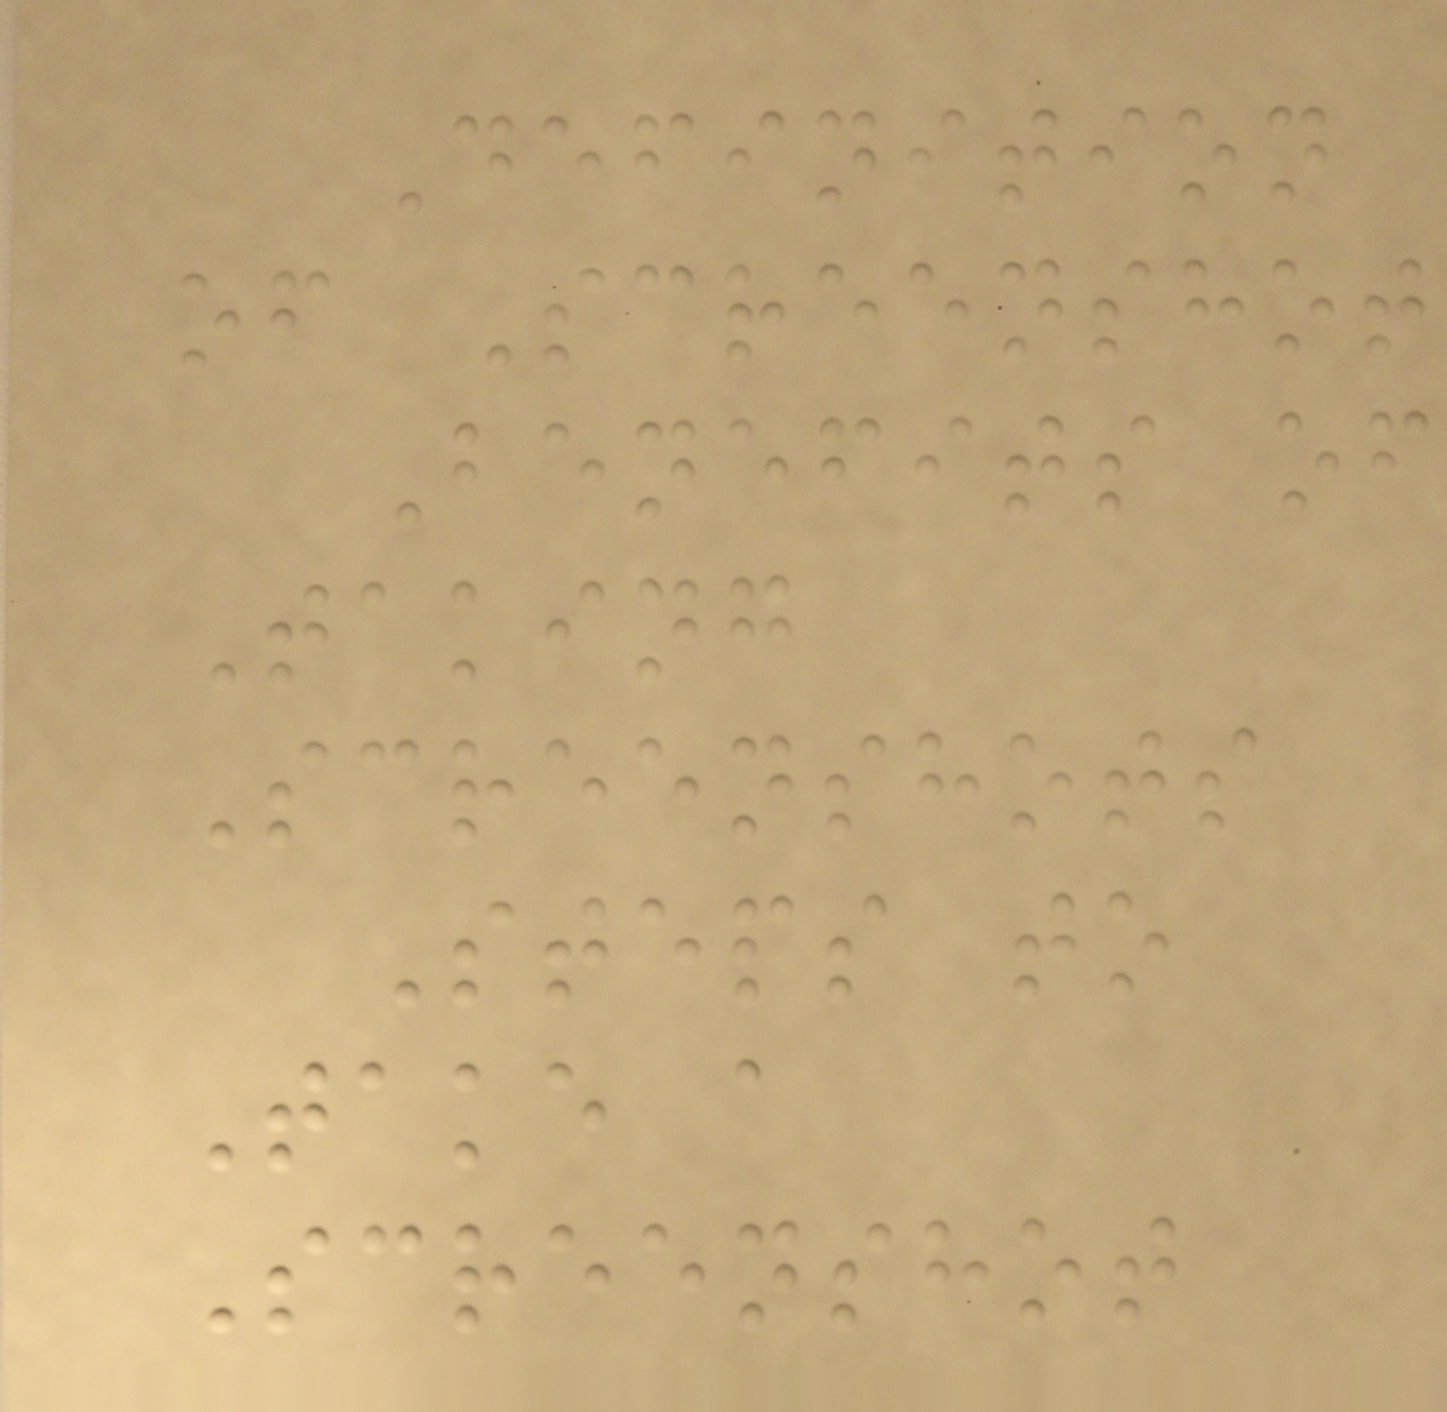Definition
of Screenshot
Benefits of
Taking
Screenshots
Steps to
Take a
Screenshot
